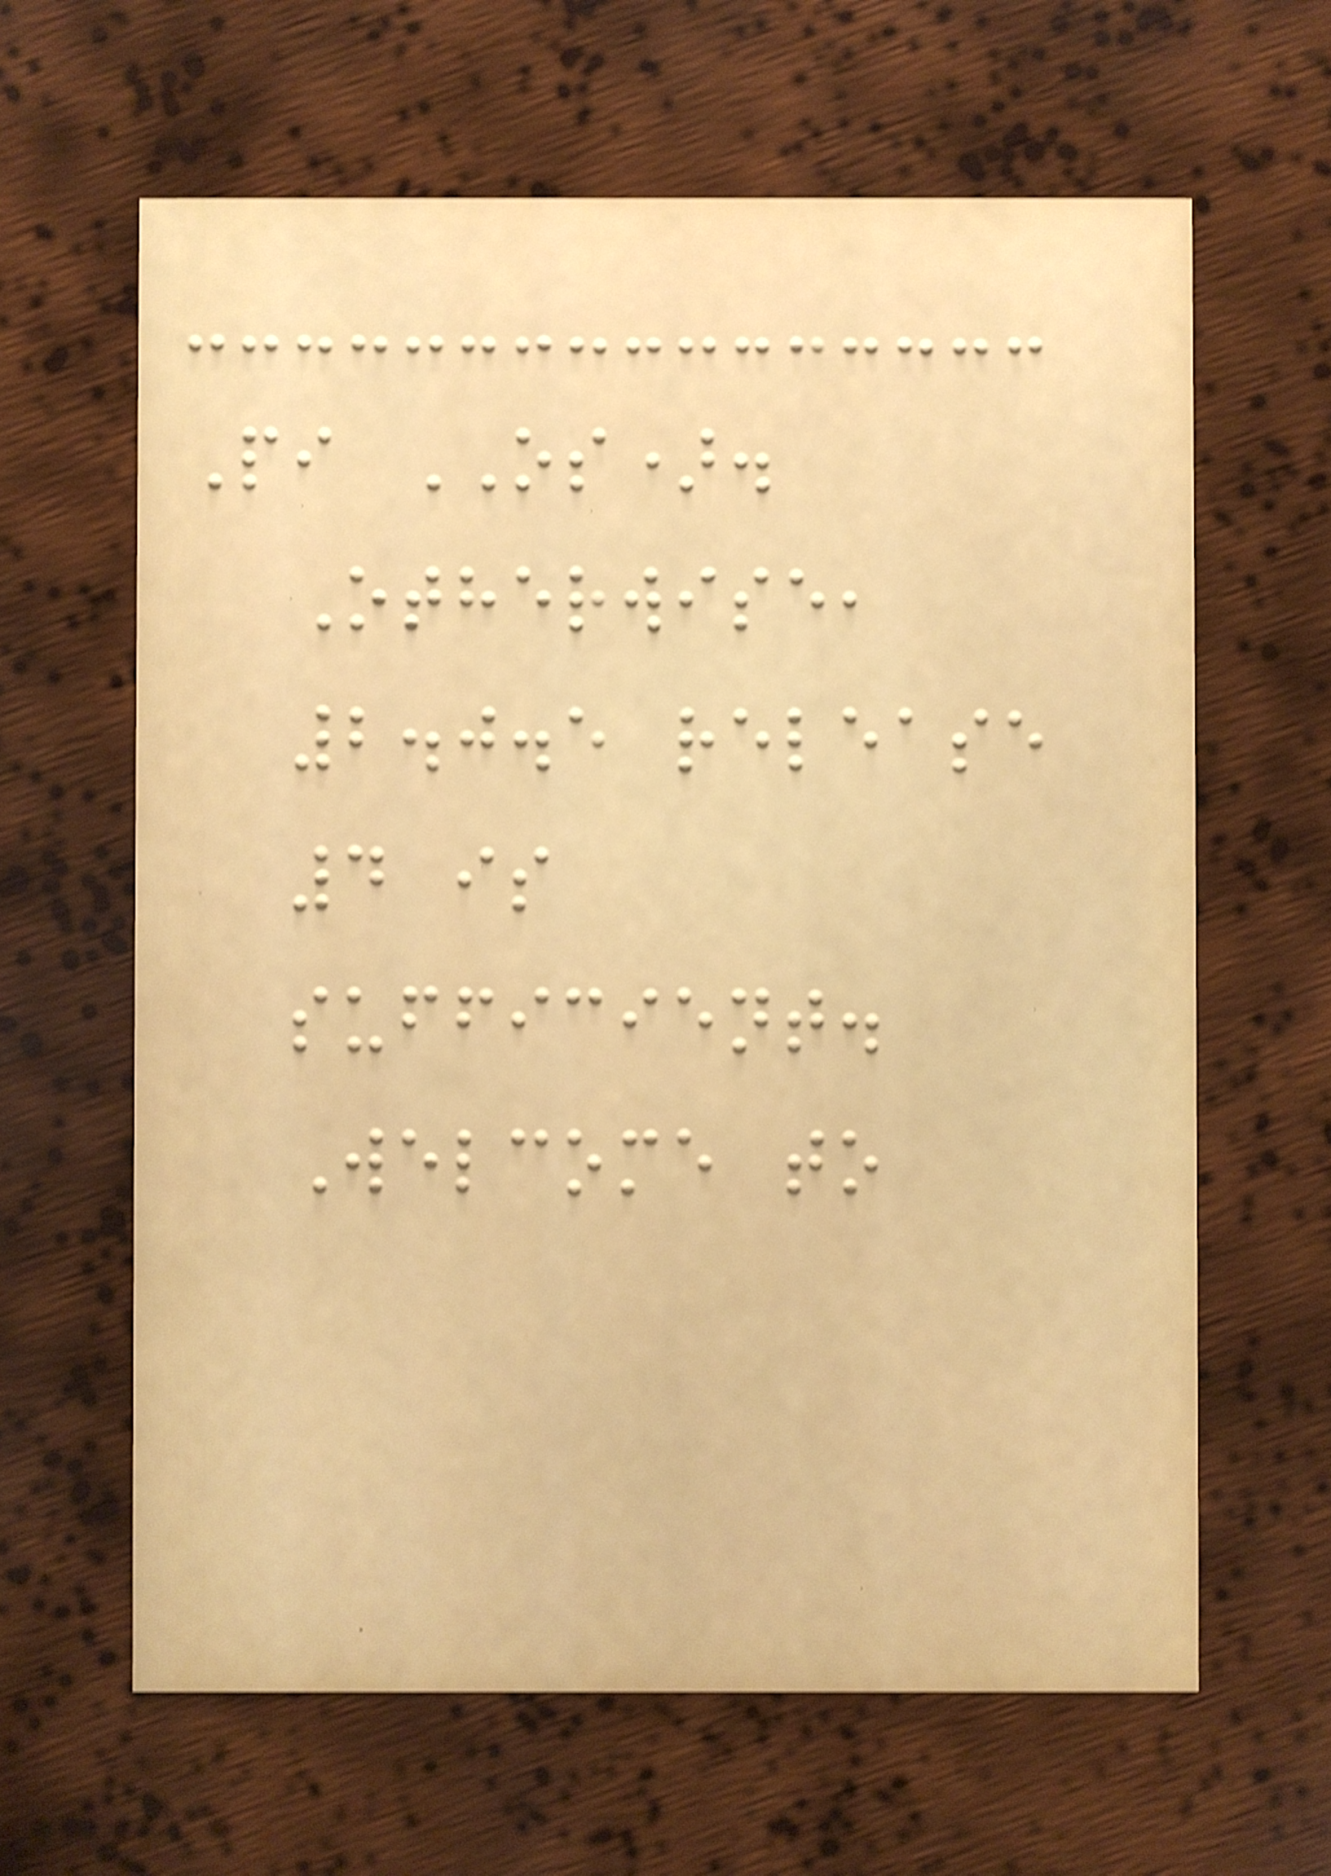Pi OS).
Otherwise,
2.0.5 release
4 is
sufficient.
Welcome to
